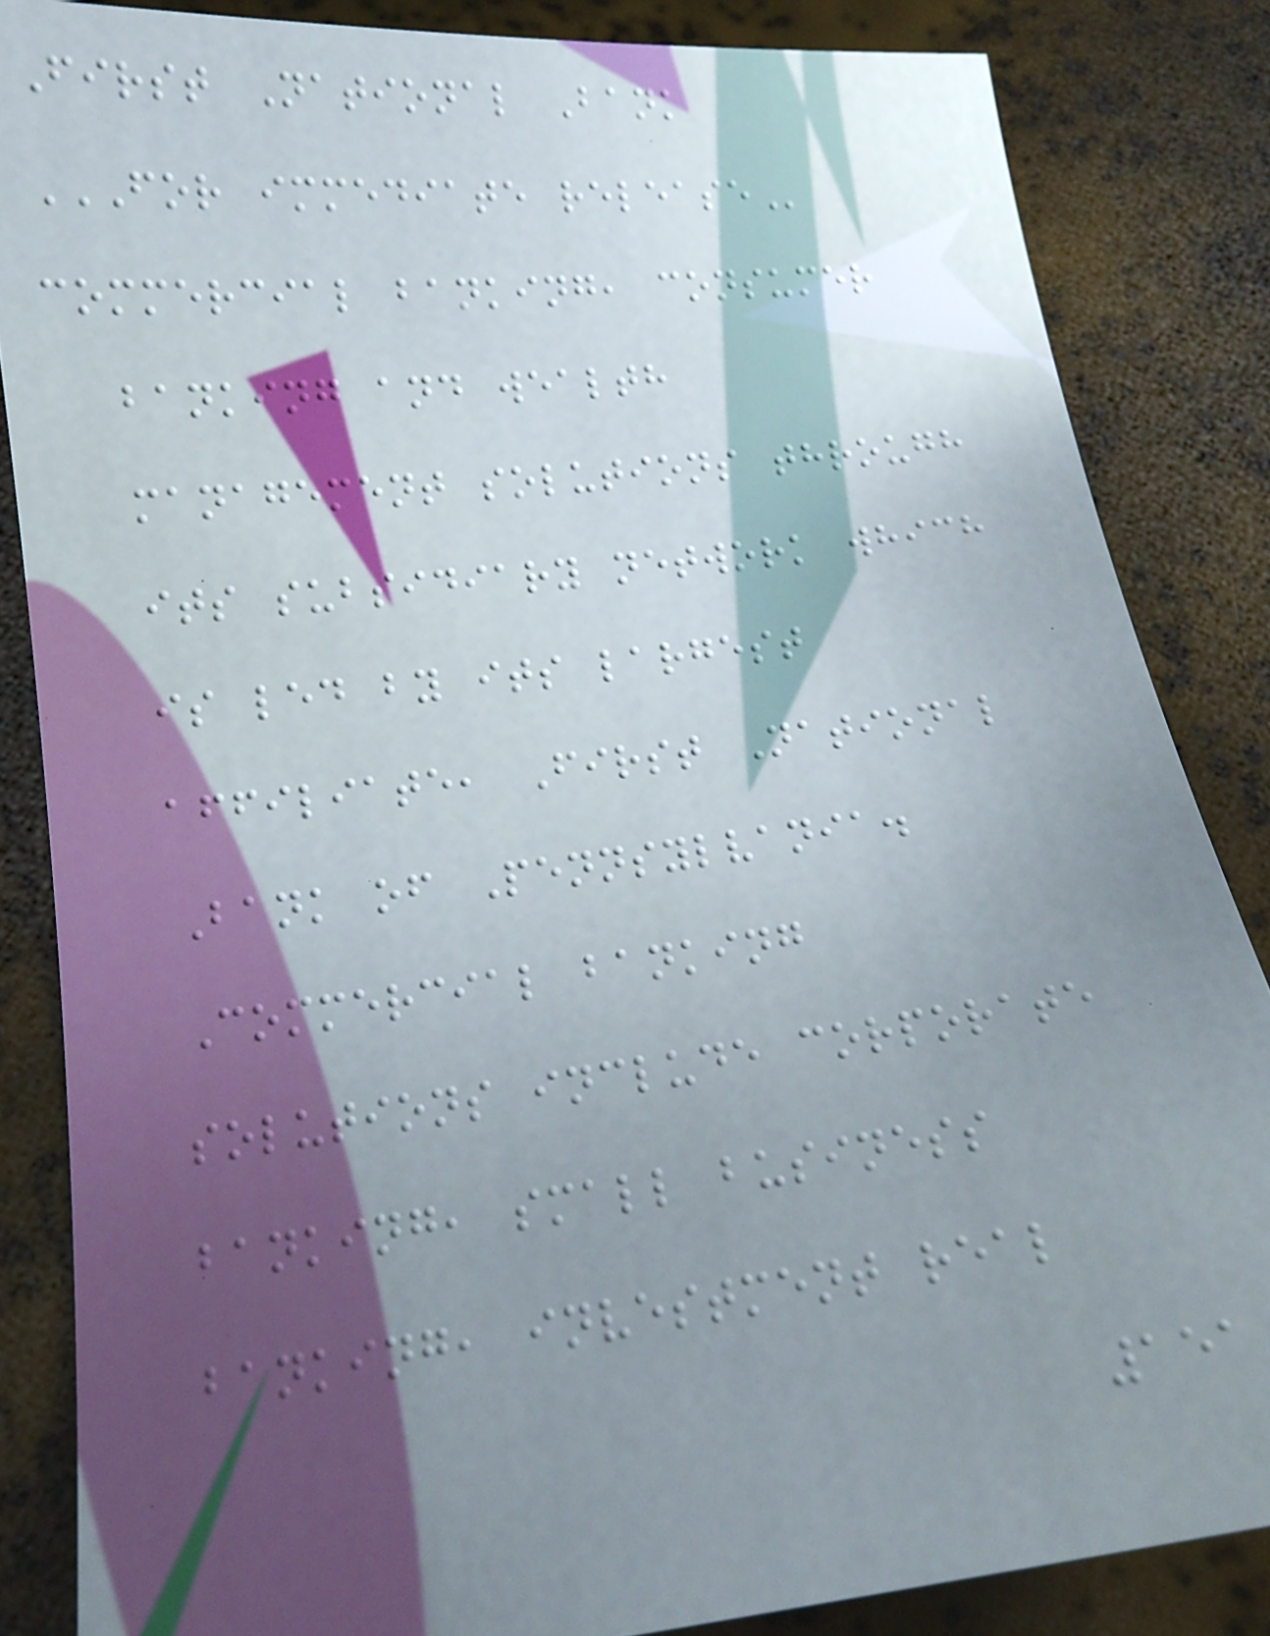First National Bank
FOR IMMEDIATE RELEASE
commercial banking, consumer
banking and wealth
management solutions through
its subsidiary network which
is led by its largest
affiliate, First National
Bank of Pennsylvania.
Commercial banking
solutions include corporate
banking, small business
banking, investment real
151
